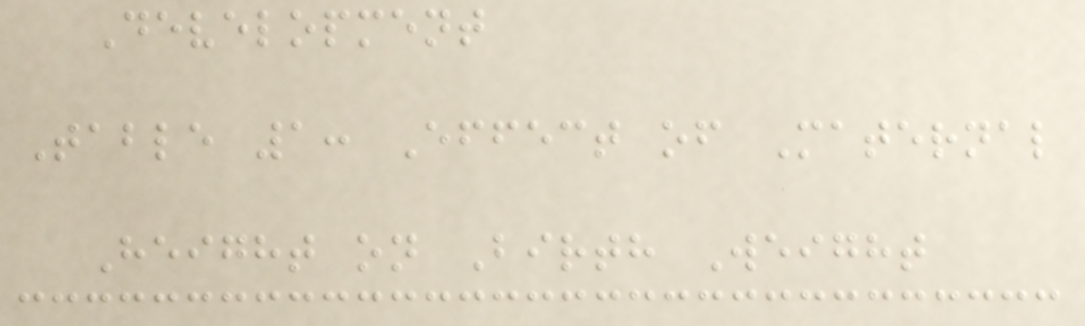Development
Table 1: Effect of Maternal
Height on Birth Weight
